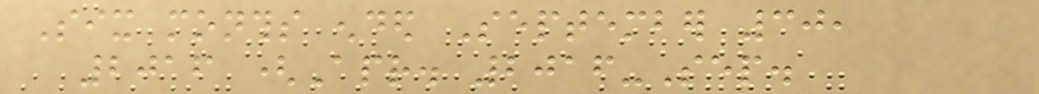Six months ended September 30,
2016 (Apr. 2016-Sep.
